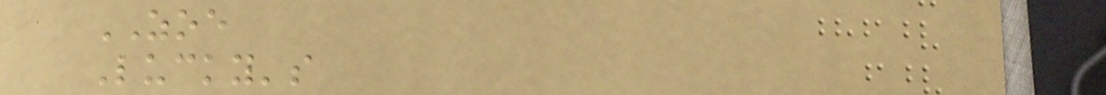ZOE
Lucky's
